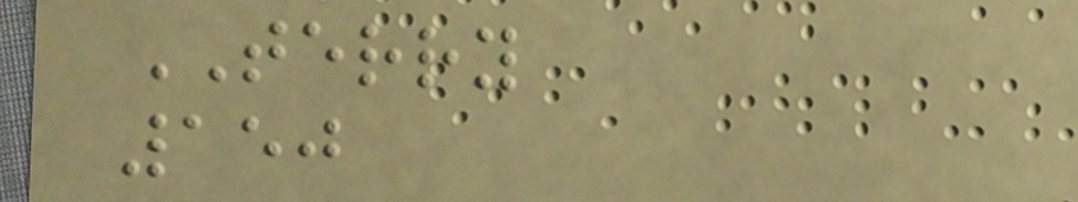TERRY
150
